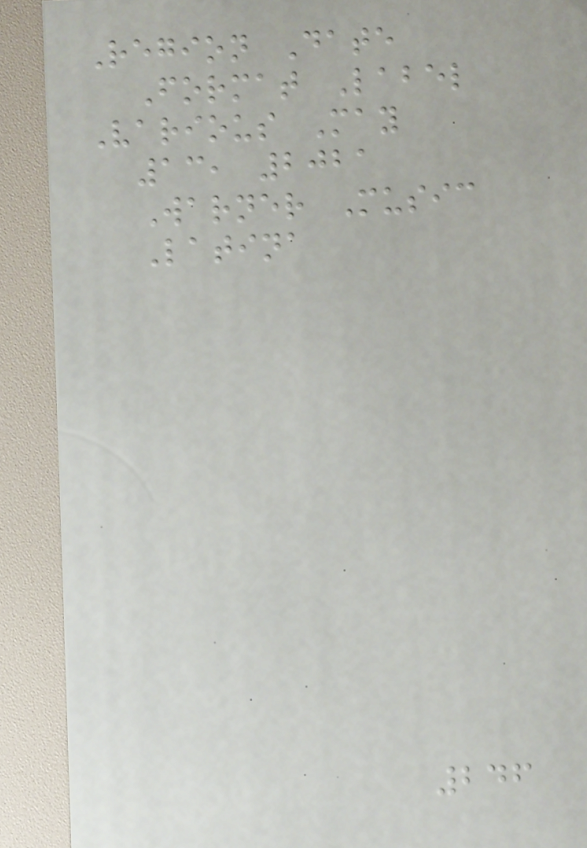Region Date
Format Label
Various May
13, 2021
Warner Music
Latina
246
